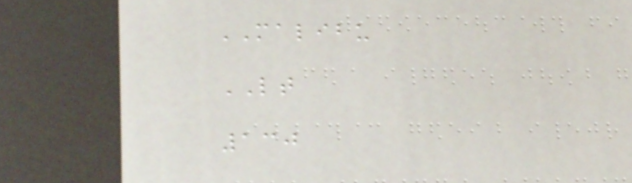MALIBU
LT
130
